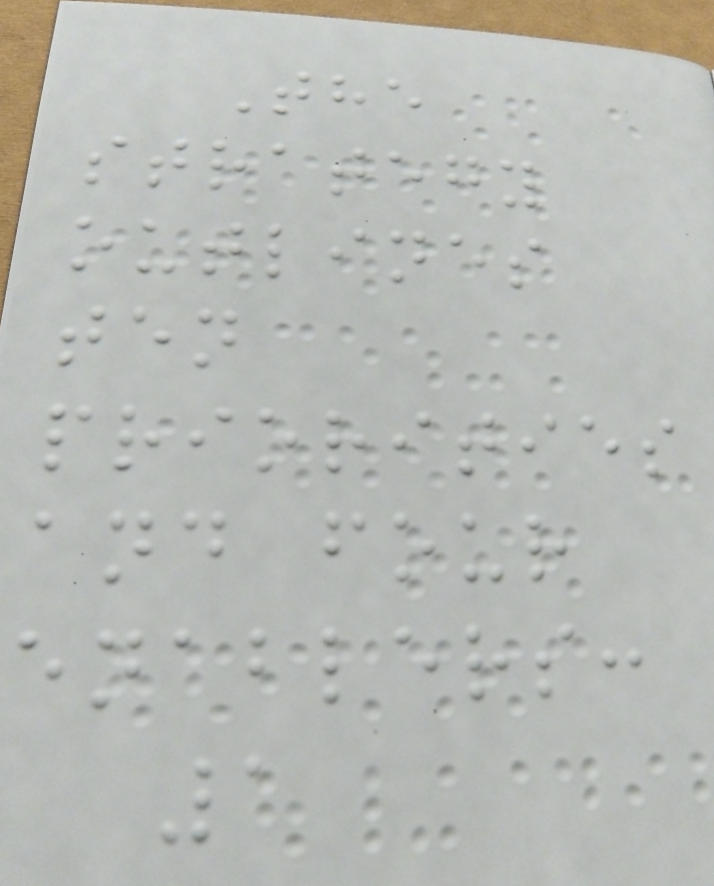The
strategy
outlines
ten
priorities
and four
enablers:
1
